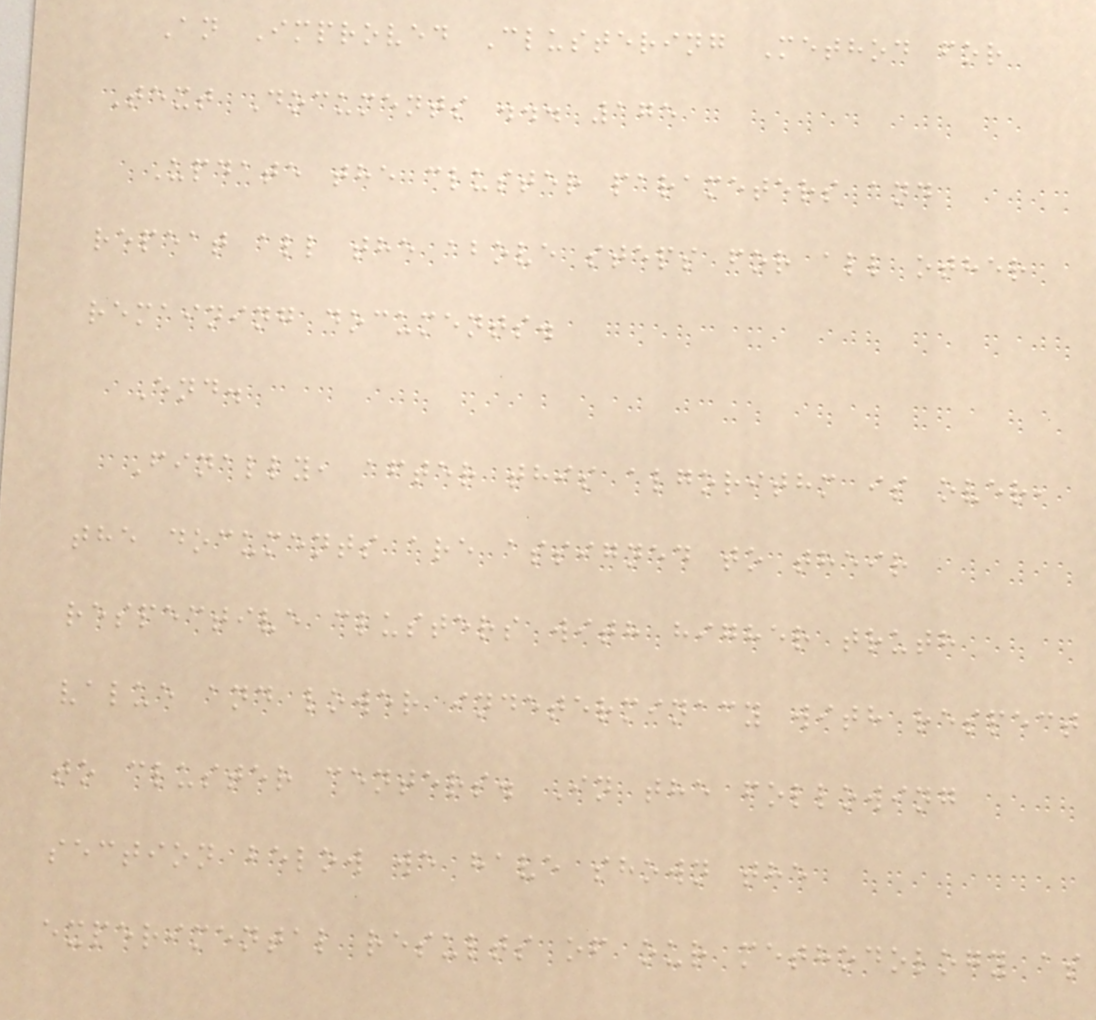An Improved Clustering Method for
Text Documents ... 175
Update the cluster parameters and
repeat all the above steps for all other
remaining documents.
End.
Finally, after this algorithm is over,
the documents are assigned to their
respective clusters with higher truth
value and lower indeterminacy with respect
to cluster centers. In the following
section below we have shown the
experimental results of our methodology as
